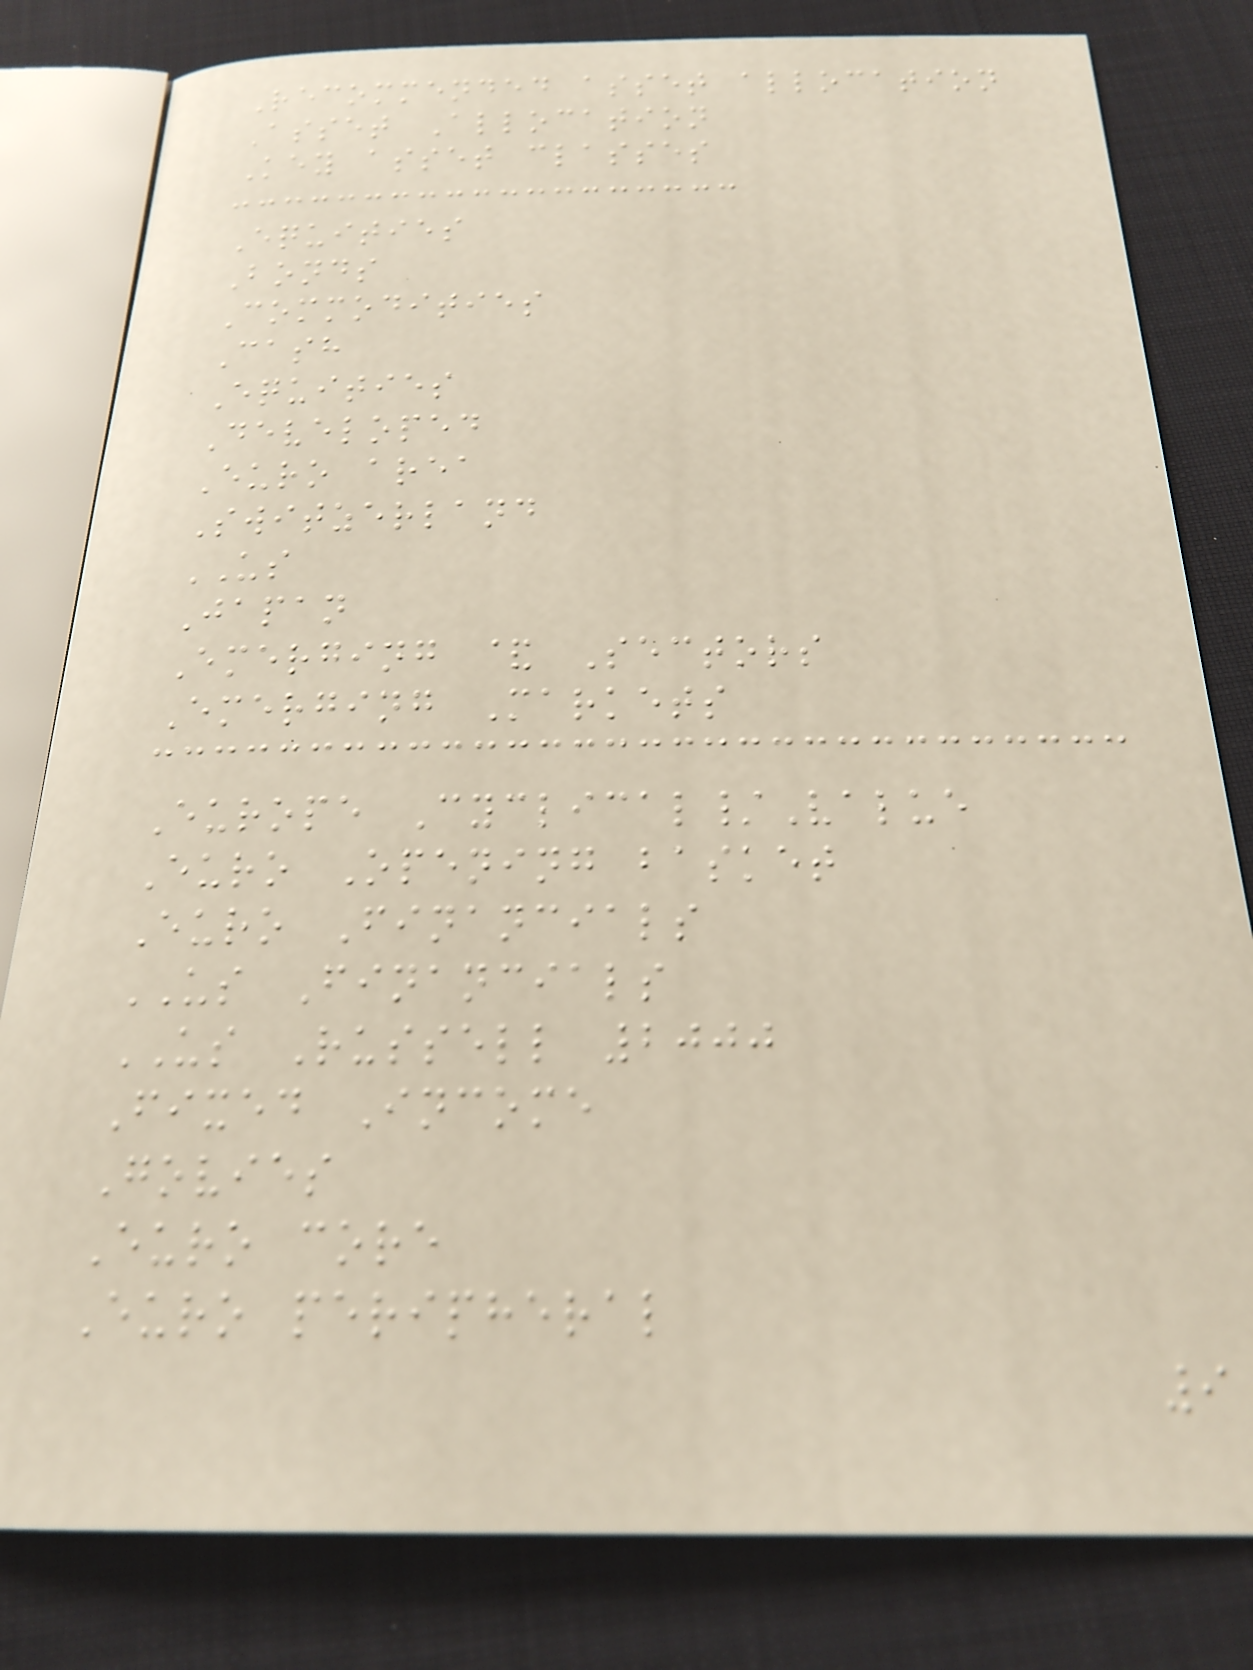Recommended asset allocation
Asset Allocation
Key asset classes
Equities
Bonds
Commodities
Cash
Equities
Developed
Euro area
Switzerland
US
Japan
Emerging & Sectors
Emerging Markets
Europe Cyclical/Value
Euro Opening basket
Euro Financials
US Financials
US Russell 2000
Fixed Income
Govies
Euro core
Euro peripheral
9
